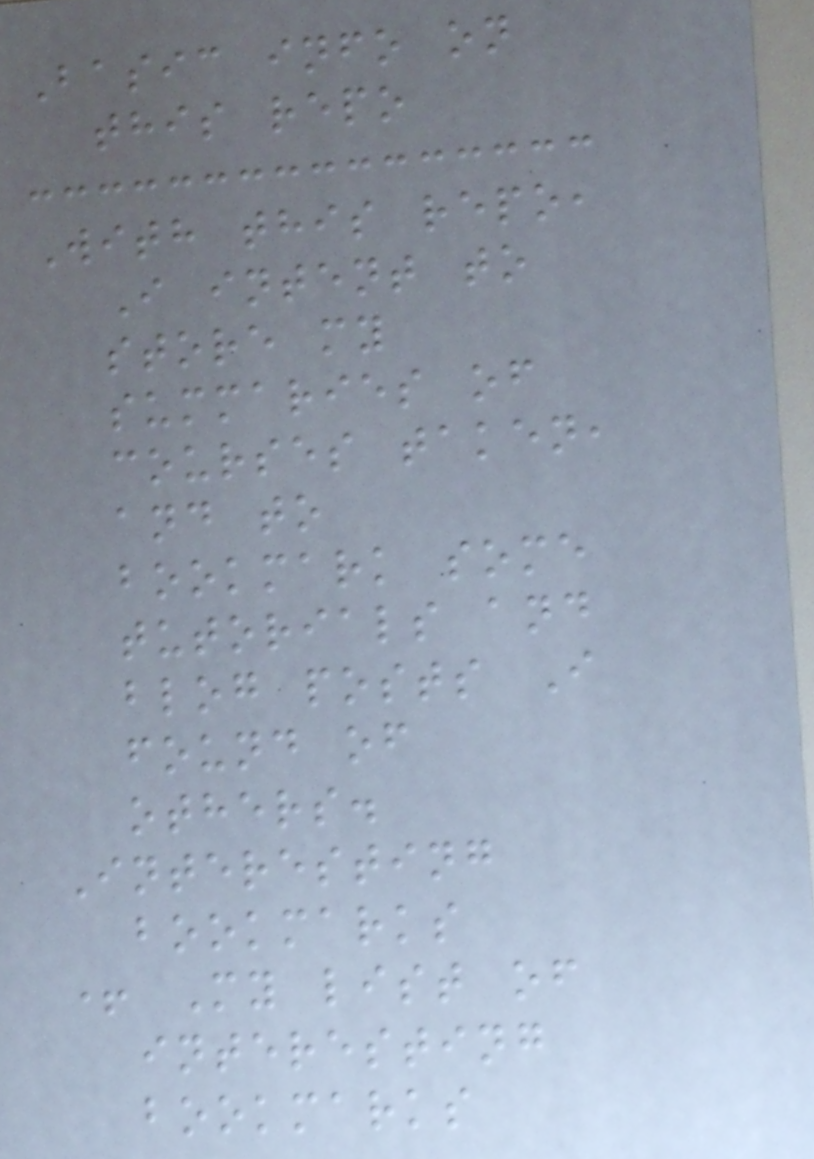Basic info on
this repo
With this repo,
I intent to
store my
summaries of
courses taken,
and to
bookmark some
tutorials and
blog posts I
found of
others.
Interesting
bookmarks
+ My list of
interesting
bookmarks
